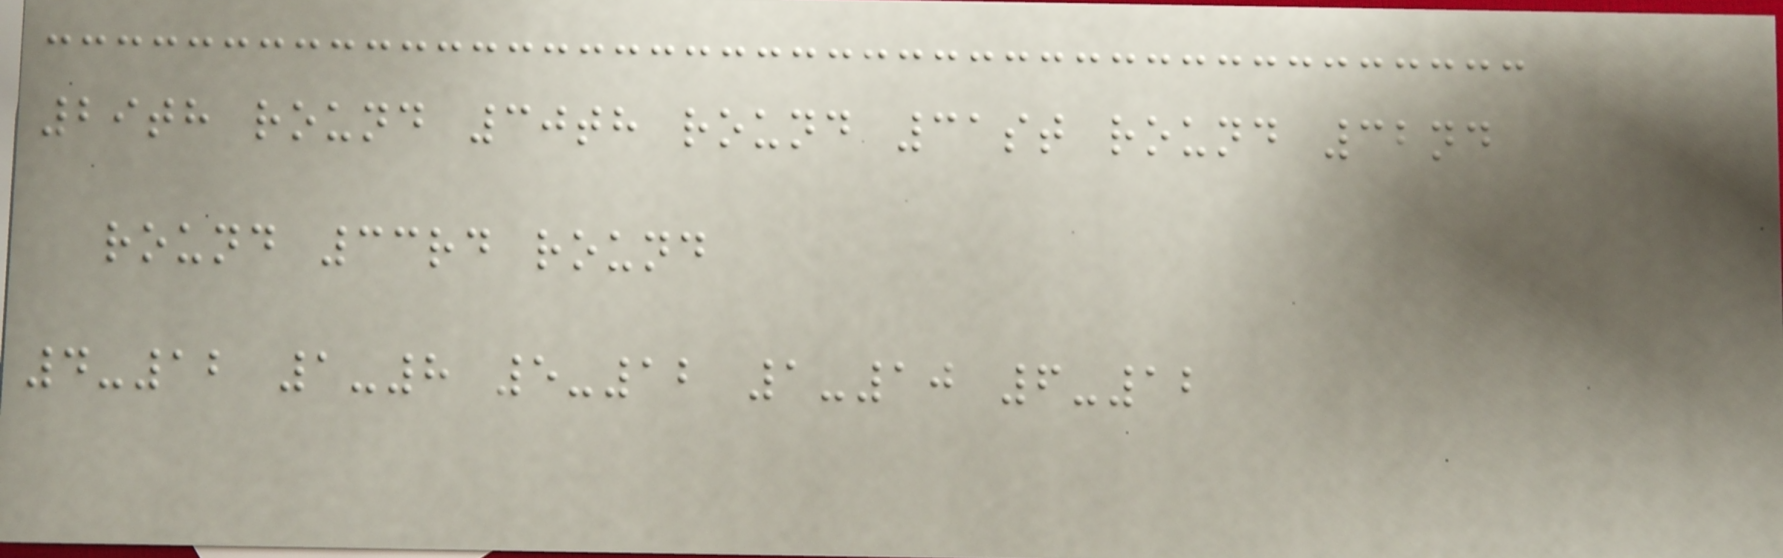29th round 30th round 31st round 32nd
round 33rd round
4-12 1-8 5-12 1-10 6-12
